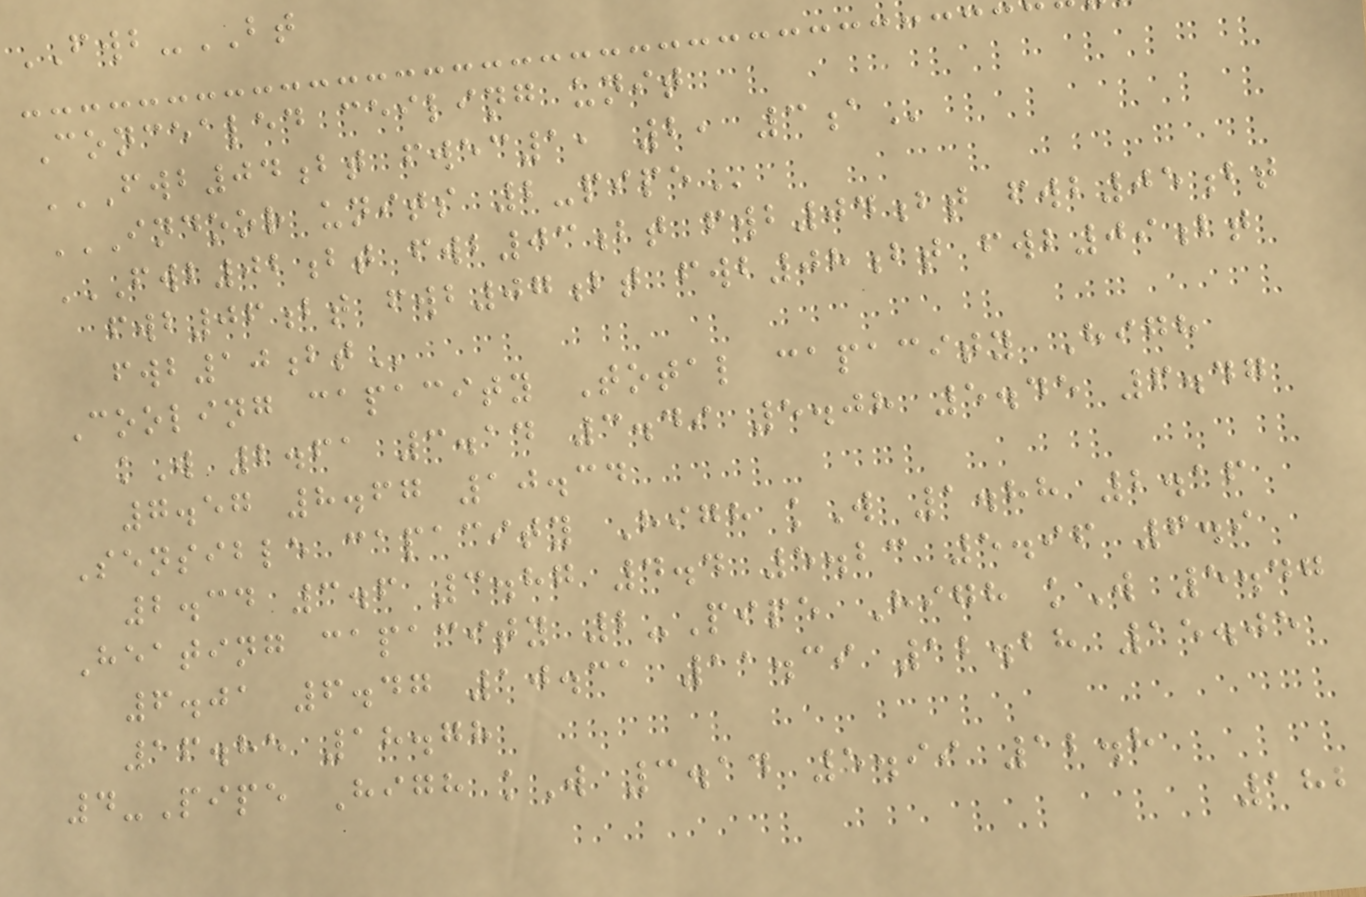FWB-BT
Concealed ceiling unit
FWB04BT FWEC1, 2, 3A
INDOOR UNITS 2-PIPE
FWB02BT FWB03BT FWB04BT FWB05BT
FWB06BT FWB07BT FWB08BT FWB09BT
FWB10BT
Cooling capacity Total capacity High
kW 2.61 3.14 3.49 5.08 5.45 6.47
7.57 8.67 10.34
Sensible capacity High kW 1.88 2.16
2.34 3.6 3.87 4.4 5.23 5.96 6.9
Heating capacity 2-Pipe High kW 5.47
6.01 6.47 10.31 11.39 12.28 15.05
16.85 18.78
4-Pipe High kW 3.14 5.99 12.8
182
